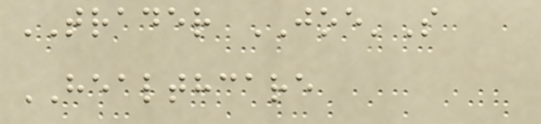TRADER JOE'S
HEALTHCARE
